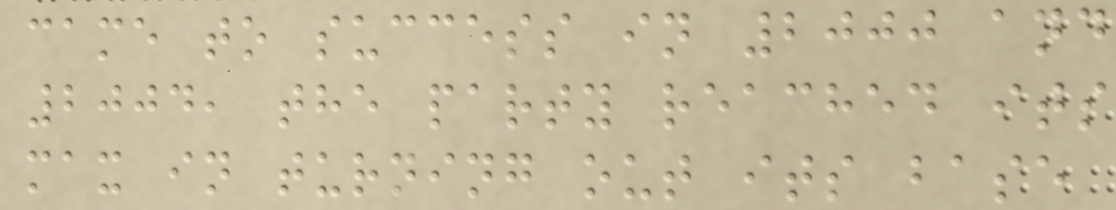came to success in 2000 and
2004, the party reached its
max in turning out its base
